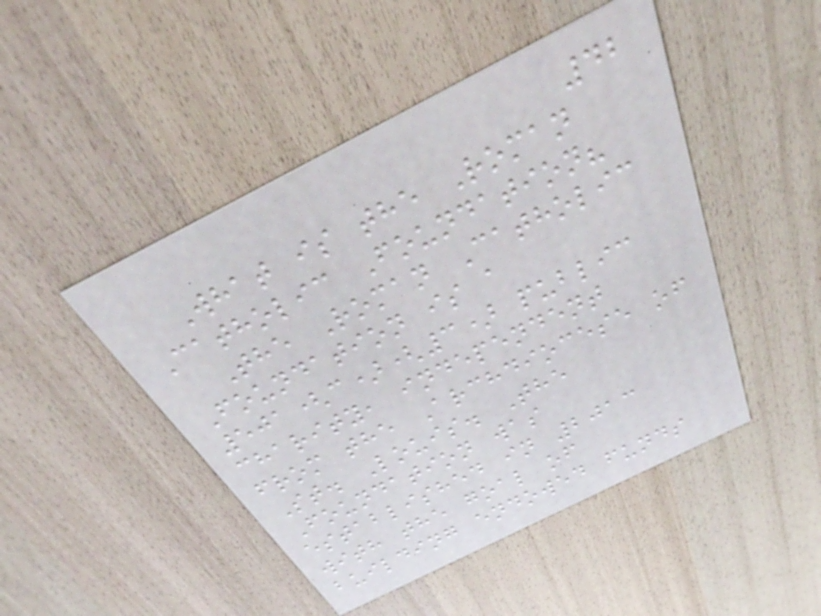42
What is the Roman
Catholic Foundation?
The Roman Catholic
Foundation is a
501(c)(3) public
charity, independent
from the Archdiocese of
St. Louis. The
Foundation was
established in 2013
with the goal of
building endowed funds
